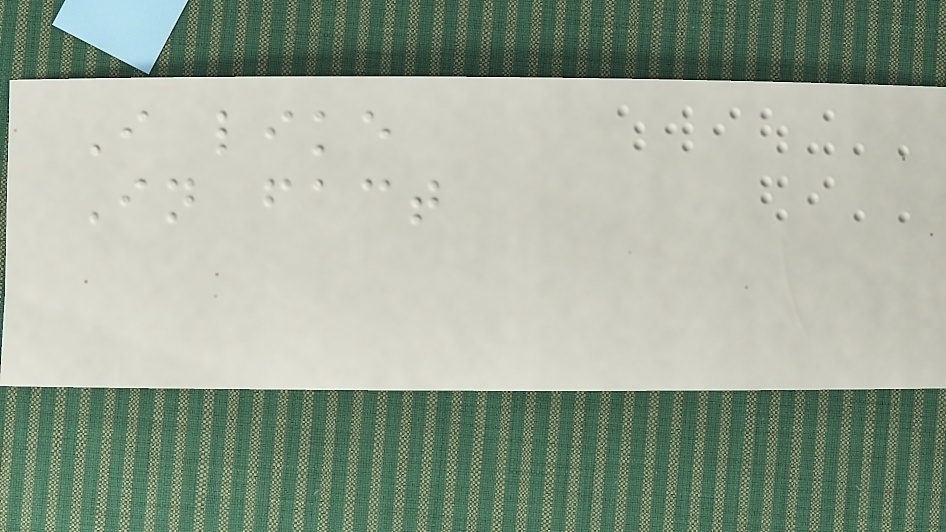I like
In fact
